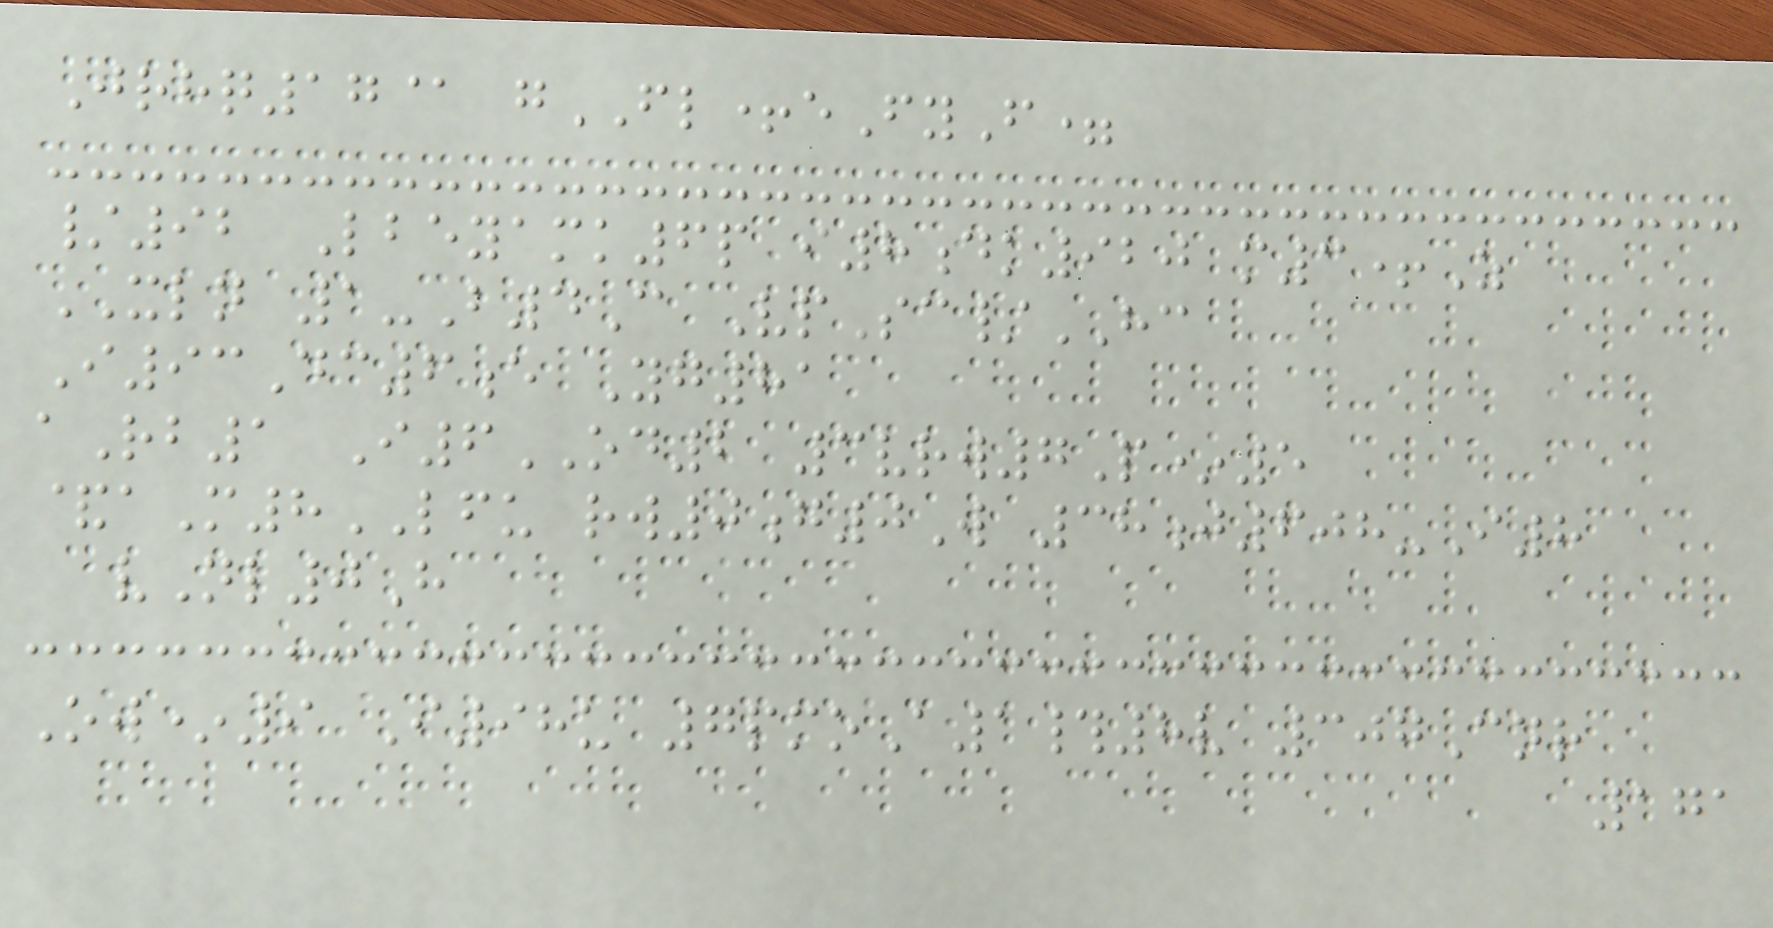Jrhq17@ gFL+eFyF=
/92 Lbeyamk6p i8dk920 m3+Z
XLN 1-B4C VpSc/HC
I93Dc6e Yg81
aRb1 I6OD2 3vrw7P*5
&aM8LFU rw0g0W 38j608-I8
vNl0H
Ow*9 I98u 7pmoA1#8v 307Cnr
171
